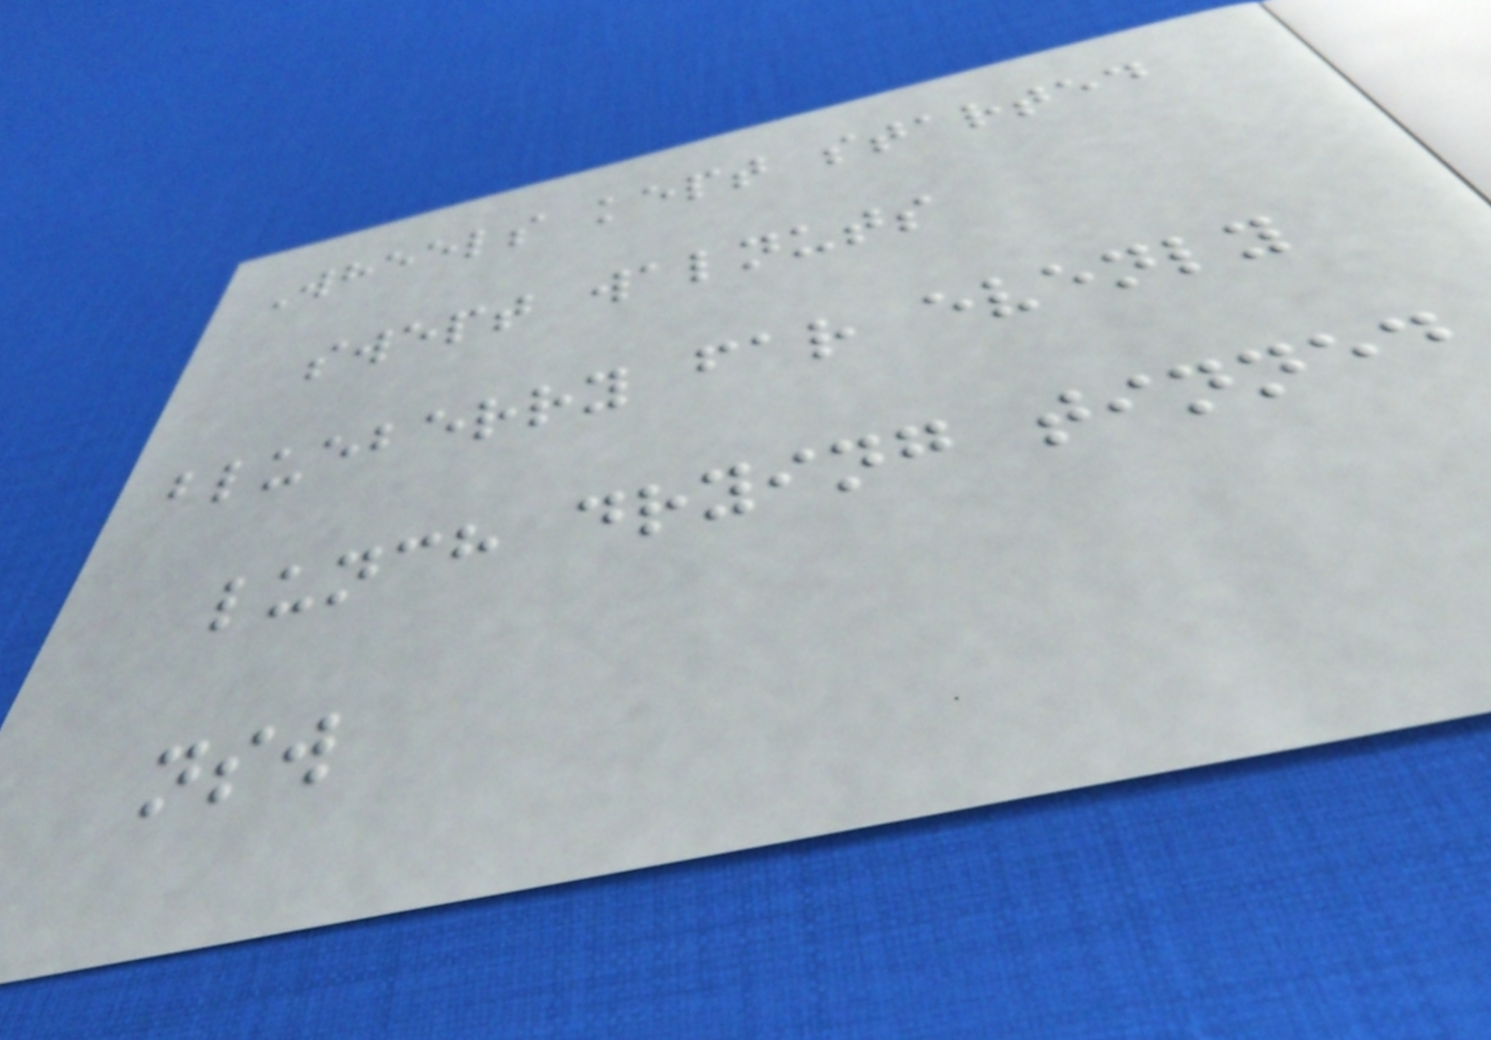Wheels kept started
swept walnuts
blueberry far evenly
lunch drying tinned
nsw
